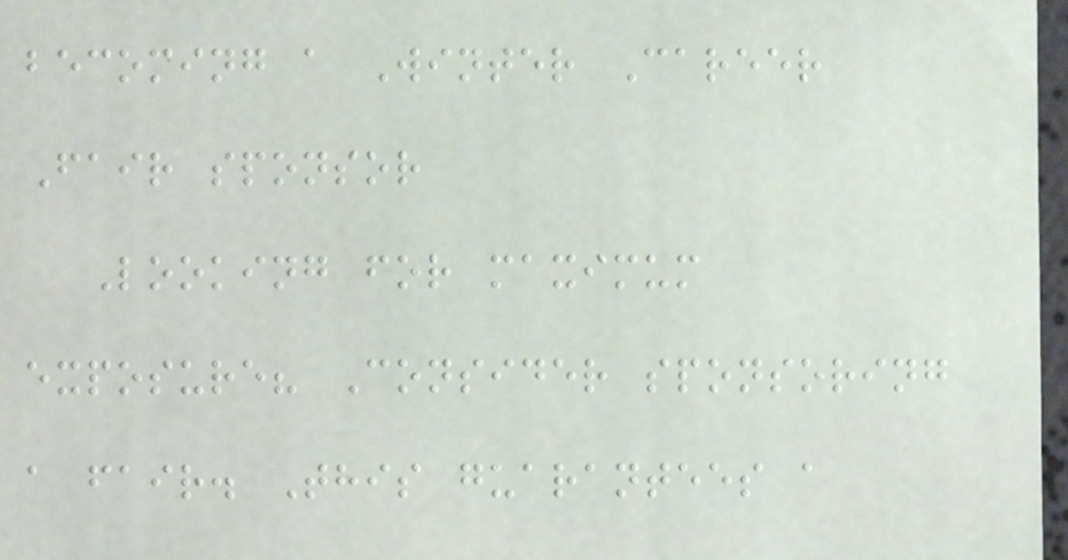becoming a Winter Career
Fair sponsor
Looking for maximum
exposure? Consider sponsoring
a fair. This guarantees a
